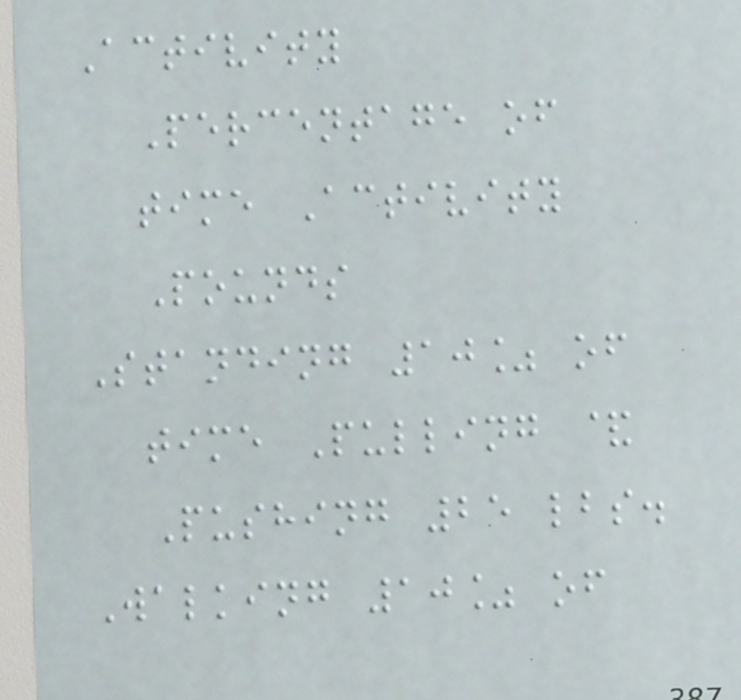Activity
Percentage of
time Activity
Pounds
Standing 10% of
time Pulling &
Pushing 25 lbs.
Walking 10% of
